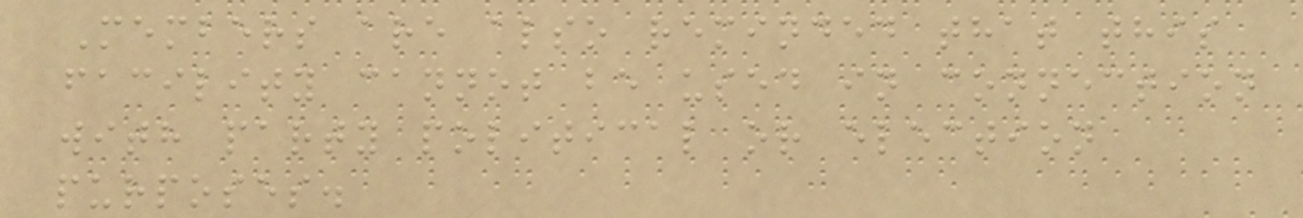Members are also reminded that this
facility cannot be used in connection
with party political or election
purposes.
